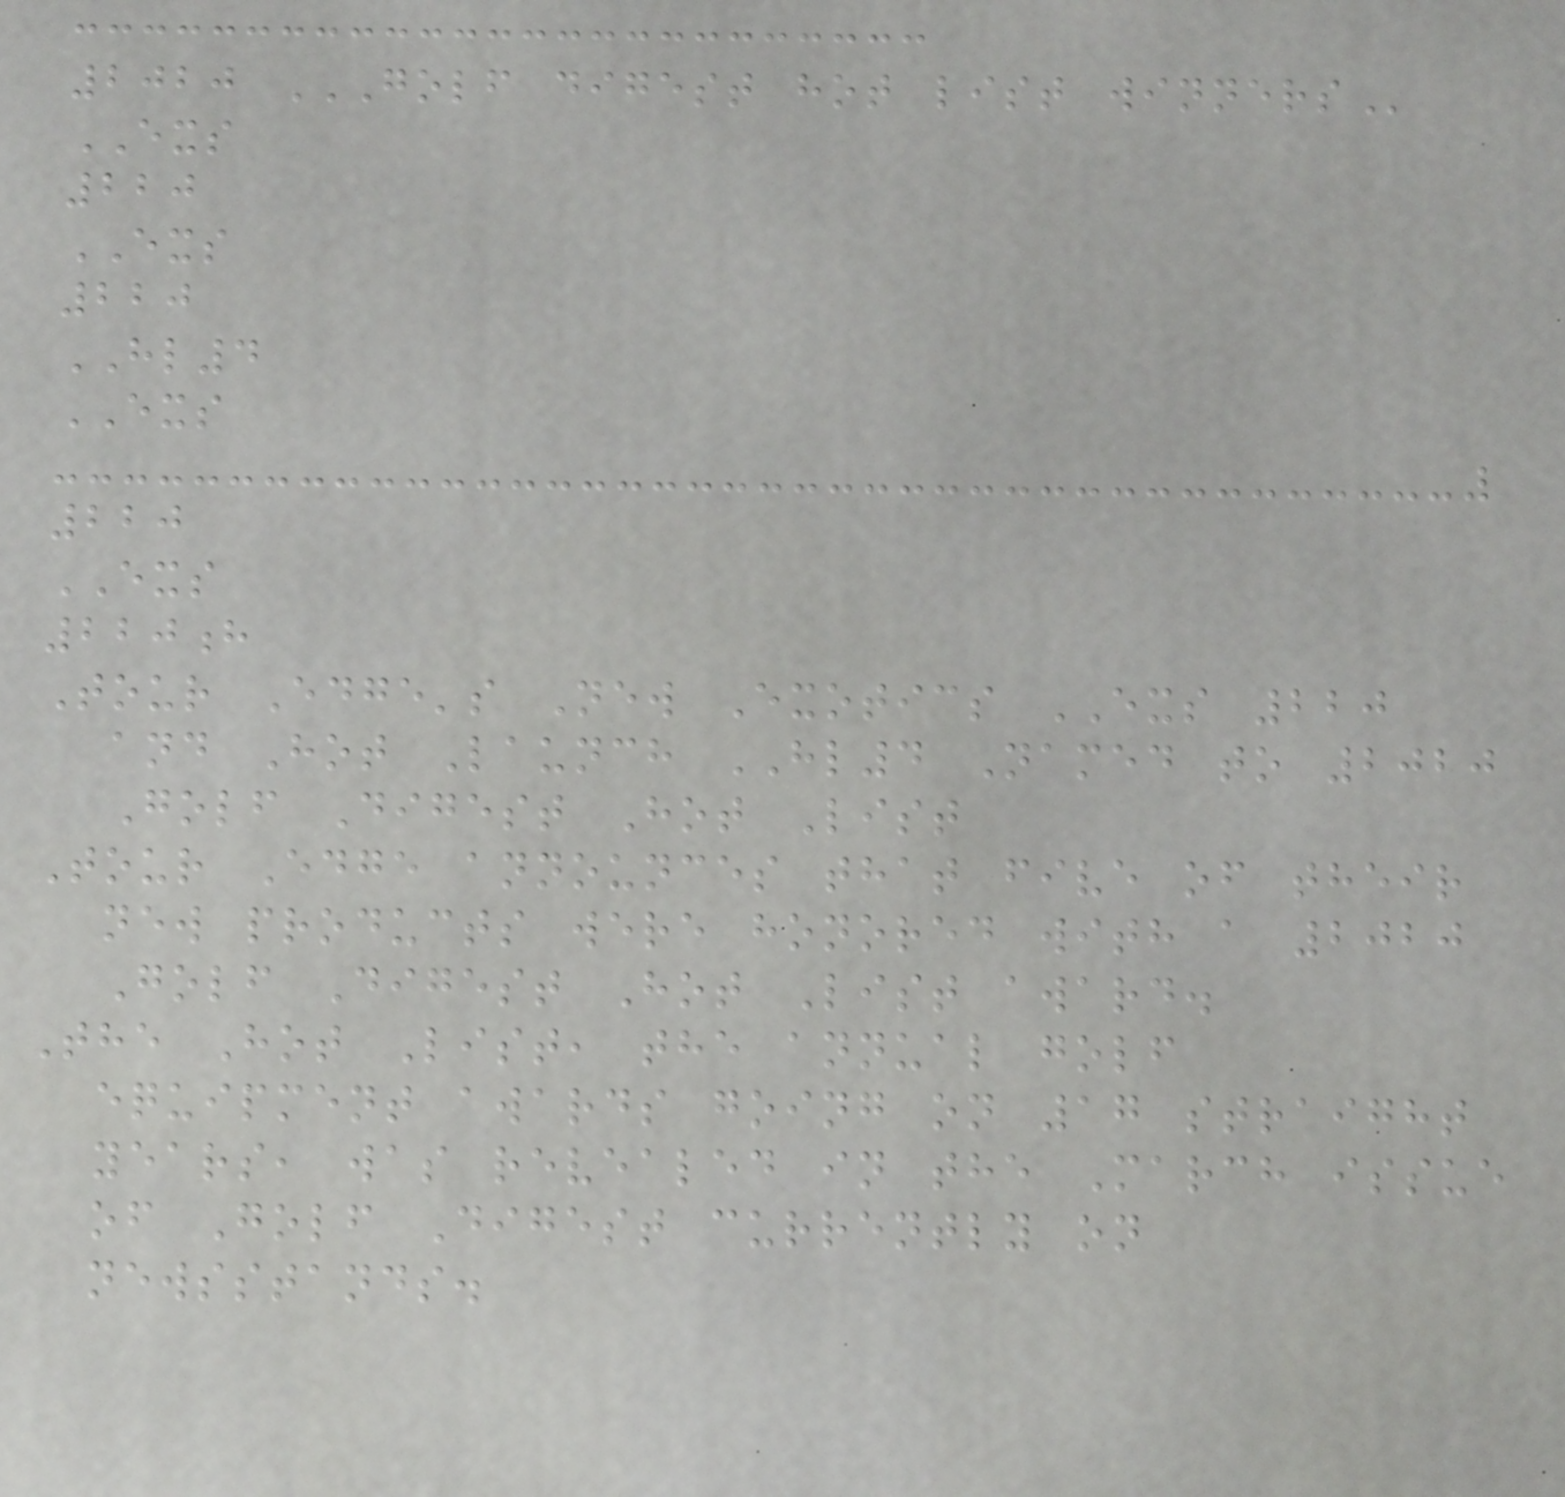2020 GOLF DIGEST HOT LIST WINNERS
EXS
220
EXS
220
HL4
EXS
220
EXS
220h
Tour Edge's New Exotics EXS 220
and Hot Launch HL4 Named to 2020
Golf Digest Hot List
Tour Edge announces that five of their
new products were honored with a 2020
Golf Digest Hot List award.
The Hot List, the annual golf
equipment awards going on 17 straight
years, was revealed in the March issue
of Golf Digest currently on
newsstands.
